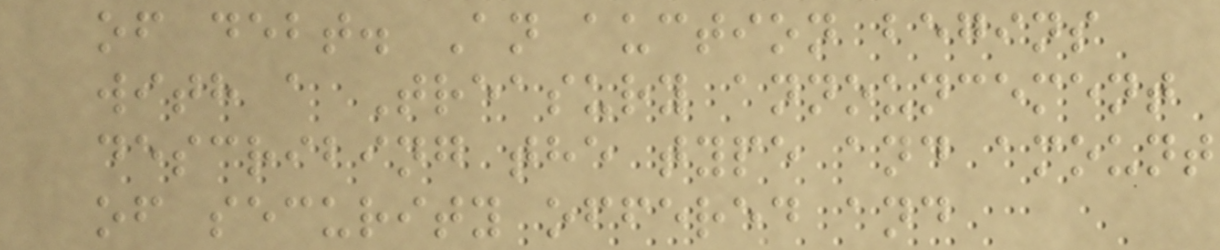of debt. An auction begins
with a Treasury announcement
describing the type and amount
of security offered and
